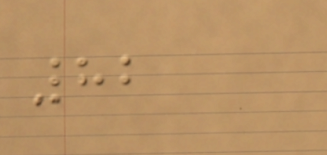82
